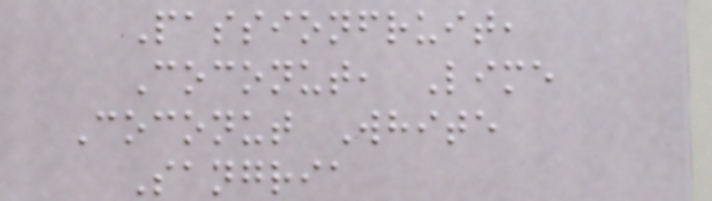Passionfruit,
Coconut, Lime
Coconut White
Sangria
